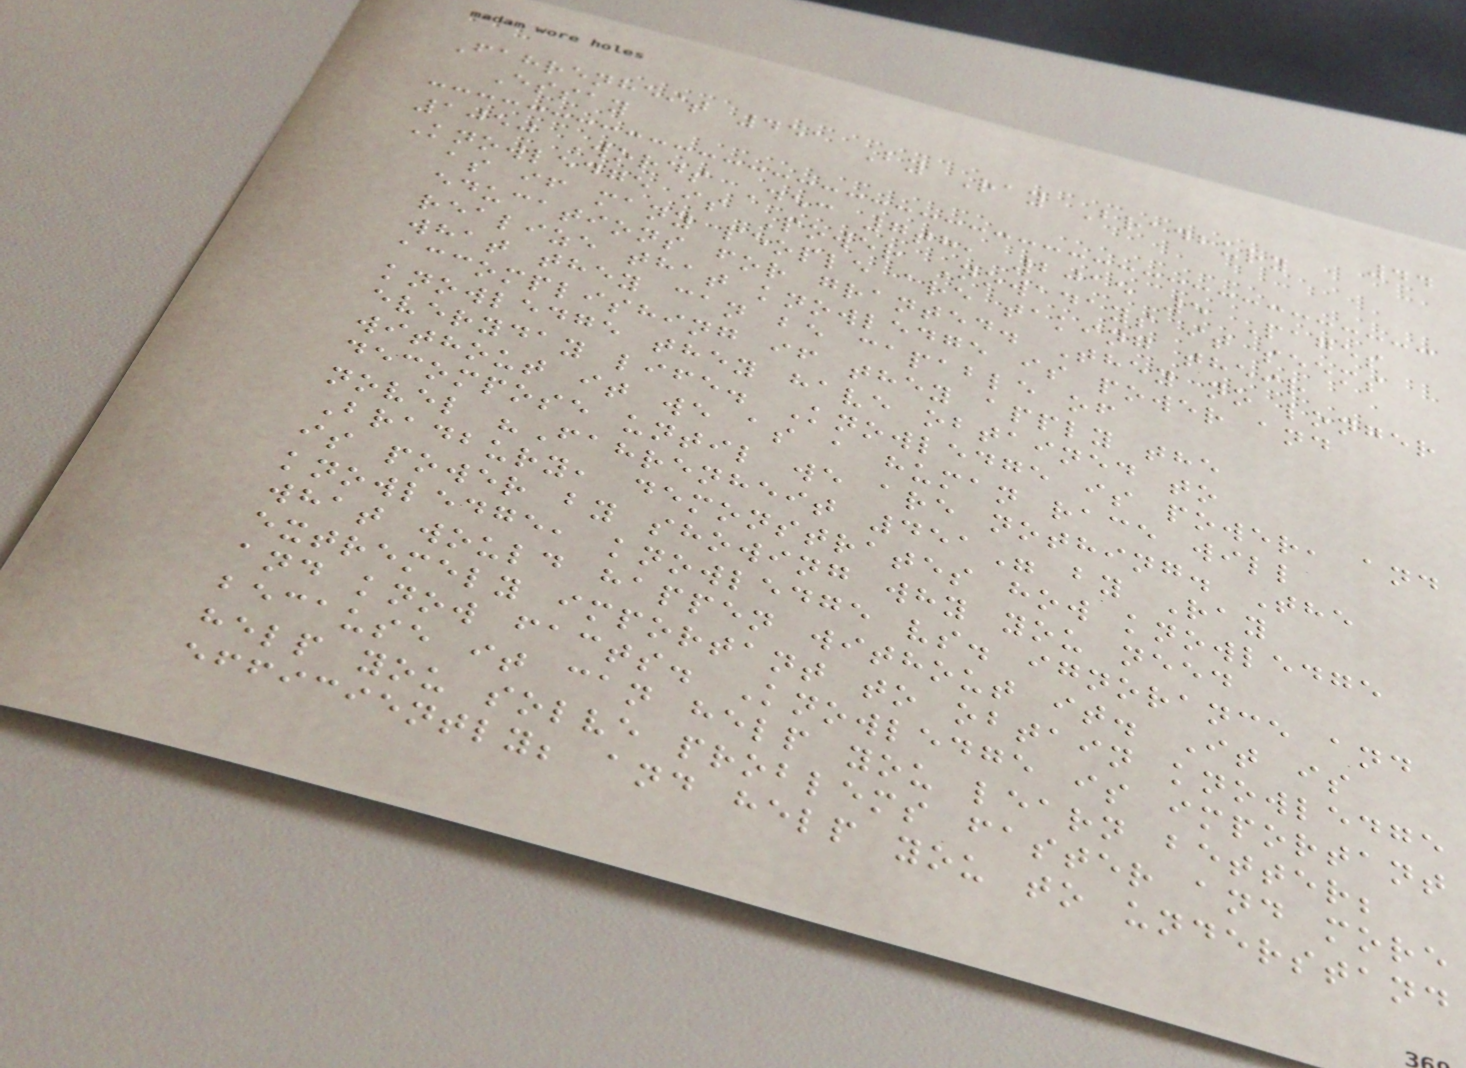44
Fahrenheit 451 By Ray Bradbury
Essay
1050 Words Dec 7th, 2015 5 Pages
Knowledge is Power Nowadays it seems
as if many people are taking their
educations for granted. They no longer
realize that knowledge is power and
what they can be capable of
accomplishing if they apply the
knowledge they have obtained to
everyday life. Knowledge is power, and
without it we as a human race will
decompose until we are nothing. The
novel "Fahrenheit 451" by Ray
Bradbury, demonstrates how knowledge
is power by showing why you need
knowledge, knowledge vs. ignorance and
what would happen without it. It is
extremely important to obtain knowledge
and know facts. Knowledge is important
because it can help you learn better;
help you solve problems faster and more
efficiently; and help you to understand
